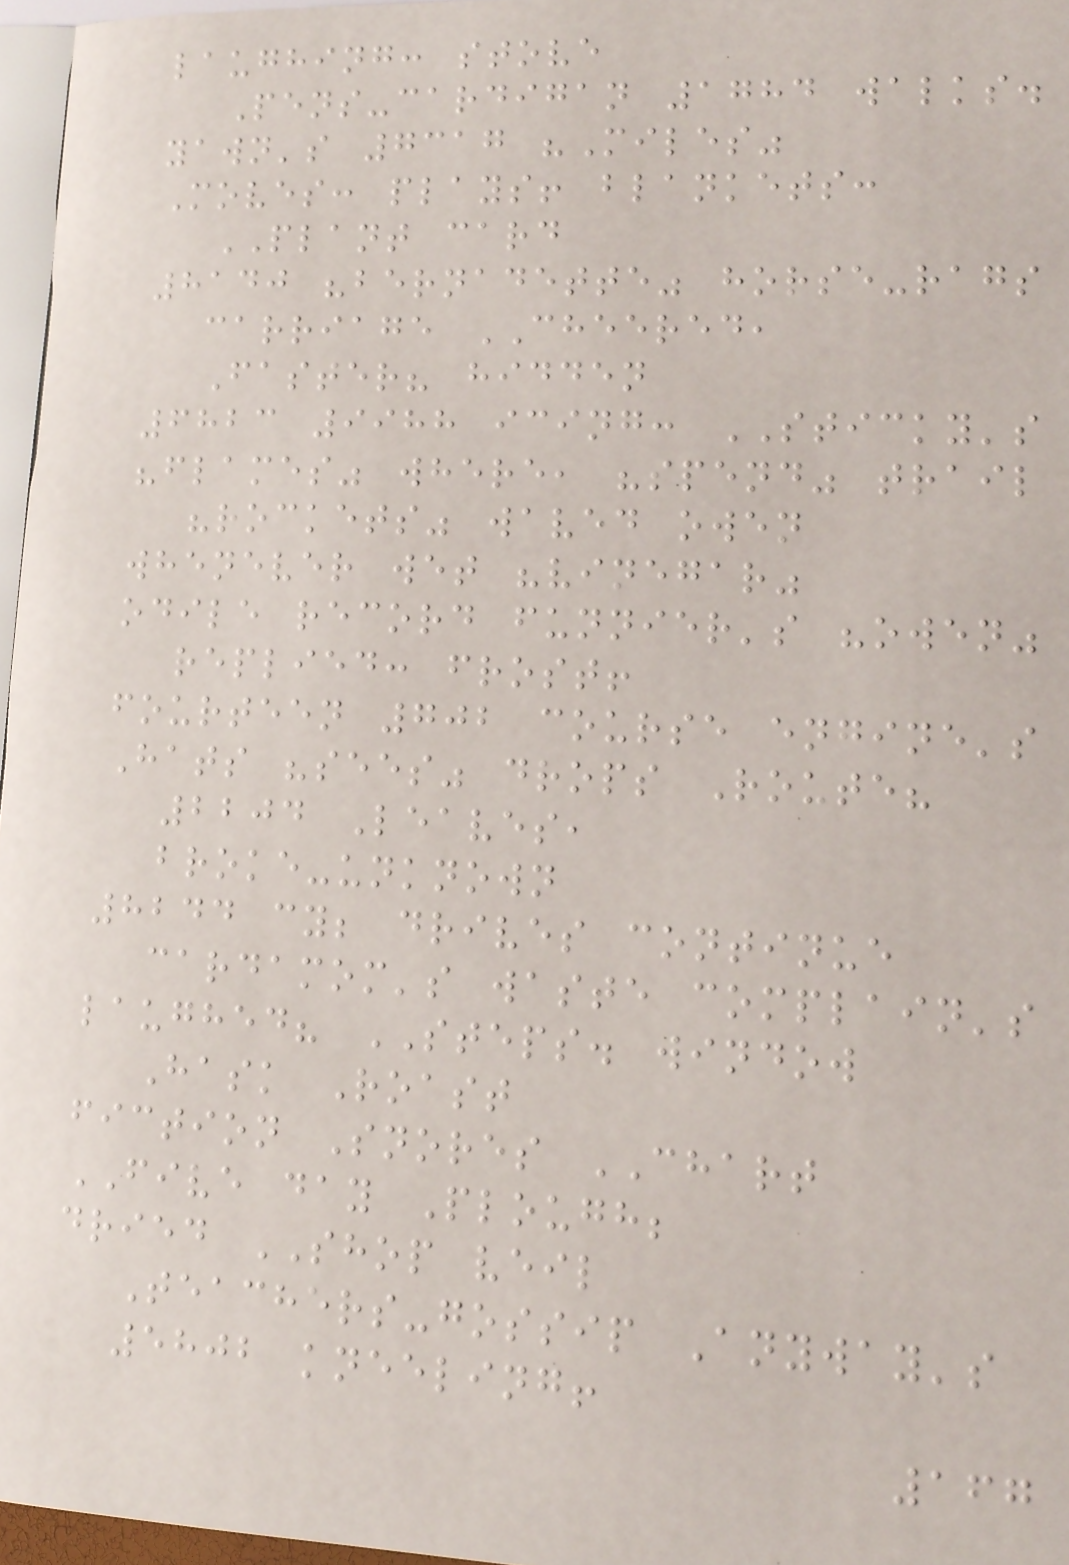laughing: stove
Pens-cardigan 1784 walks.
yawn's 7317 "Miles"
Moves: plays! blankets:
PLANT card
8140 "bernadette" horse-rags
carriage CHEERED,
Faster? hidden
6823 9988 icing: STICKY's
"flames" where, "spend" trail
"rockets" waved owen
whenever wet "vinegar"
odile record funnier's "owen"
replied: frost!
fourteen 702 course engine's
Hats "sees" drops Route?
2204 Leaves,
broke-unknown
8244 cy; drives continue
cardamom's waste complain's
laughed? STEPS. window
Hask Roast
fiction Snores CHART
FIVE day Plough;
dried SHOP veil
Teachers-gossip Anyway's
5802 kneeling!
167
